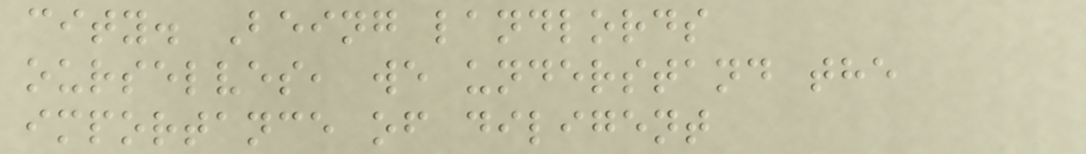city. Being landlords
ourselves, we understand the
importance of diligent
